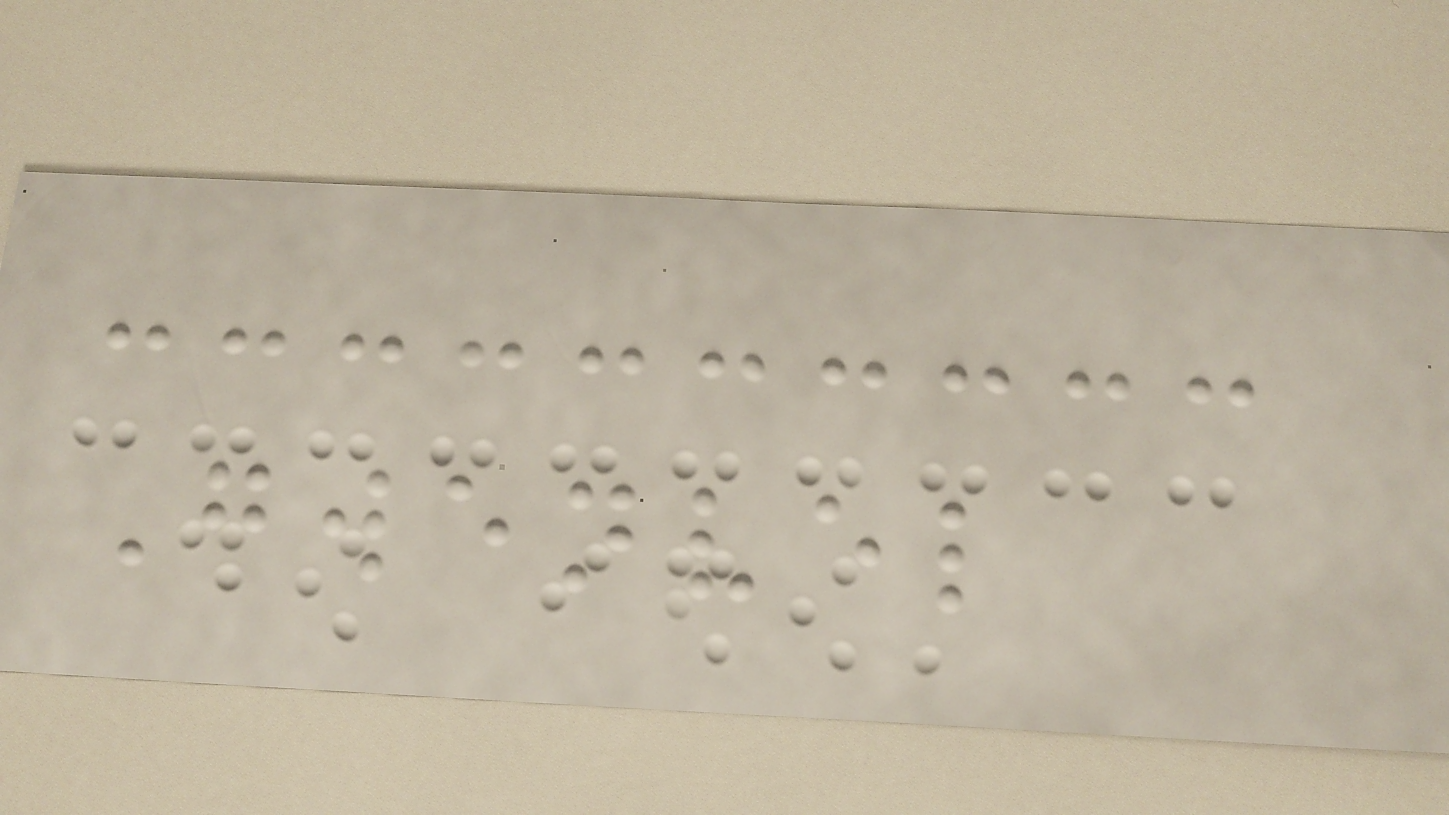Gwenvel
